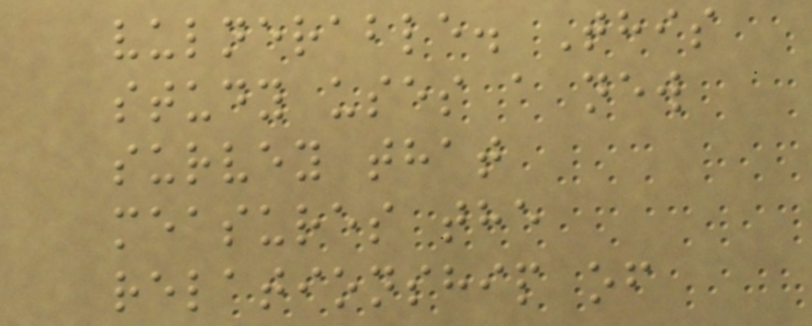vulnerable. This
study uses a new
survey that
measures the
relationship of
